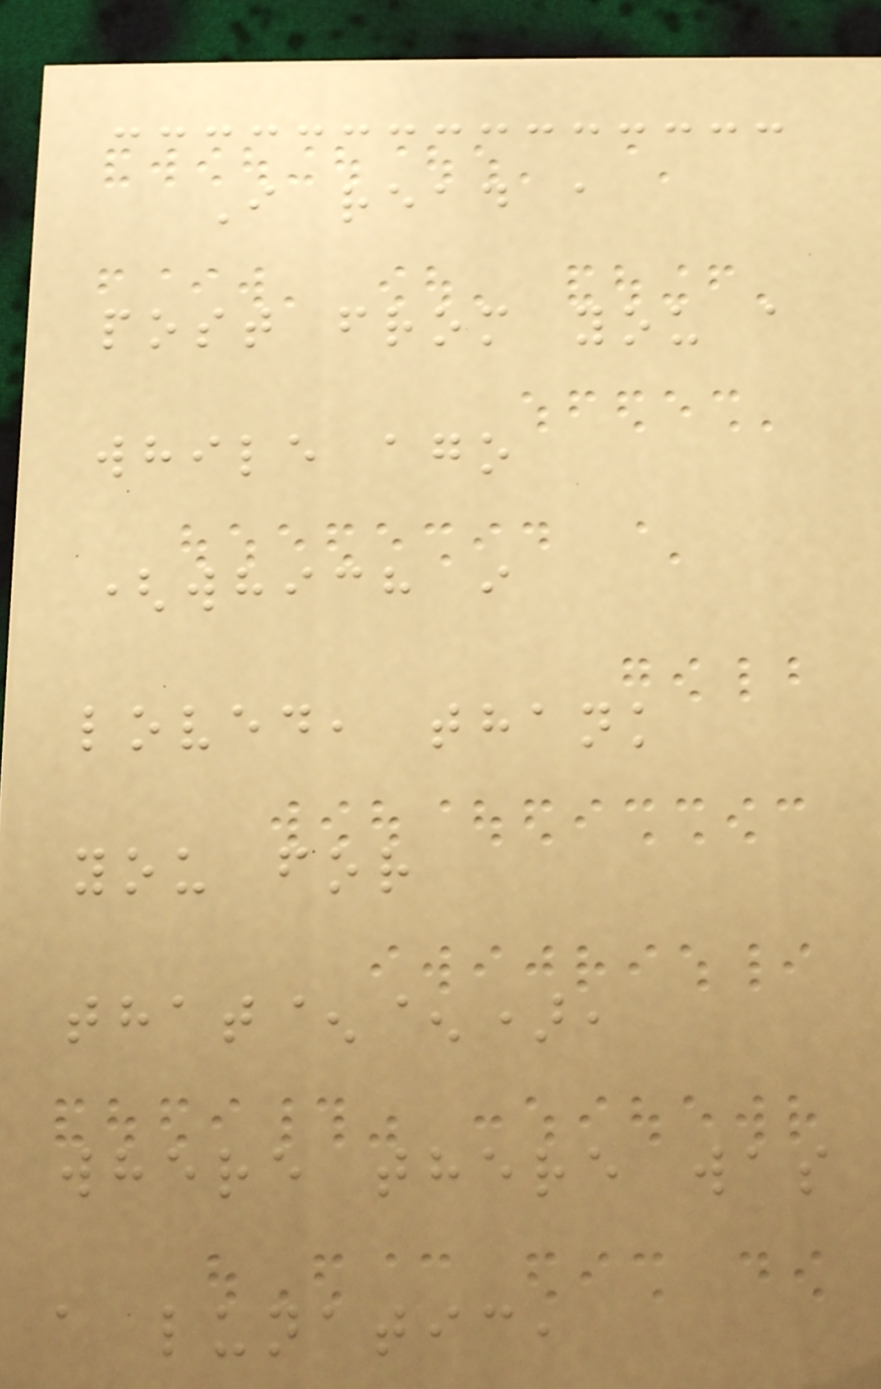I read a
post from you a
while ago
(which i
loved, thank
you for
that^^),
where there was
a lunatic,
